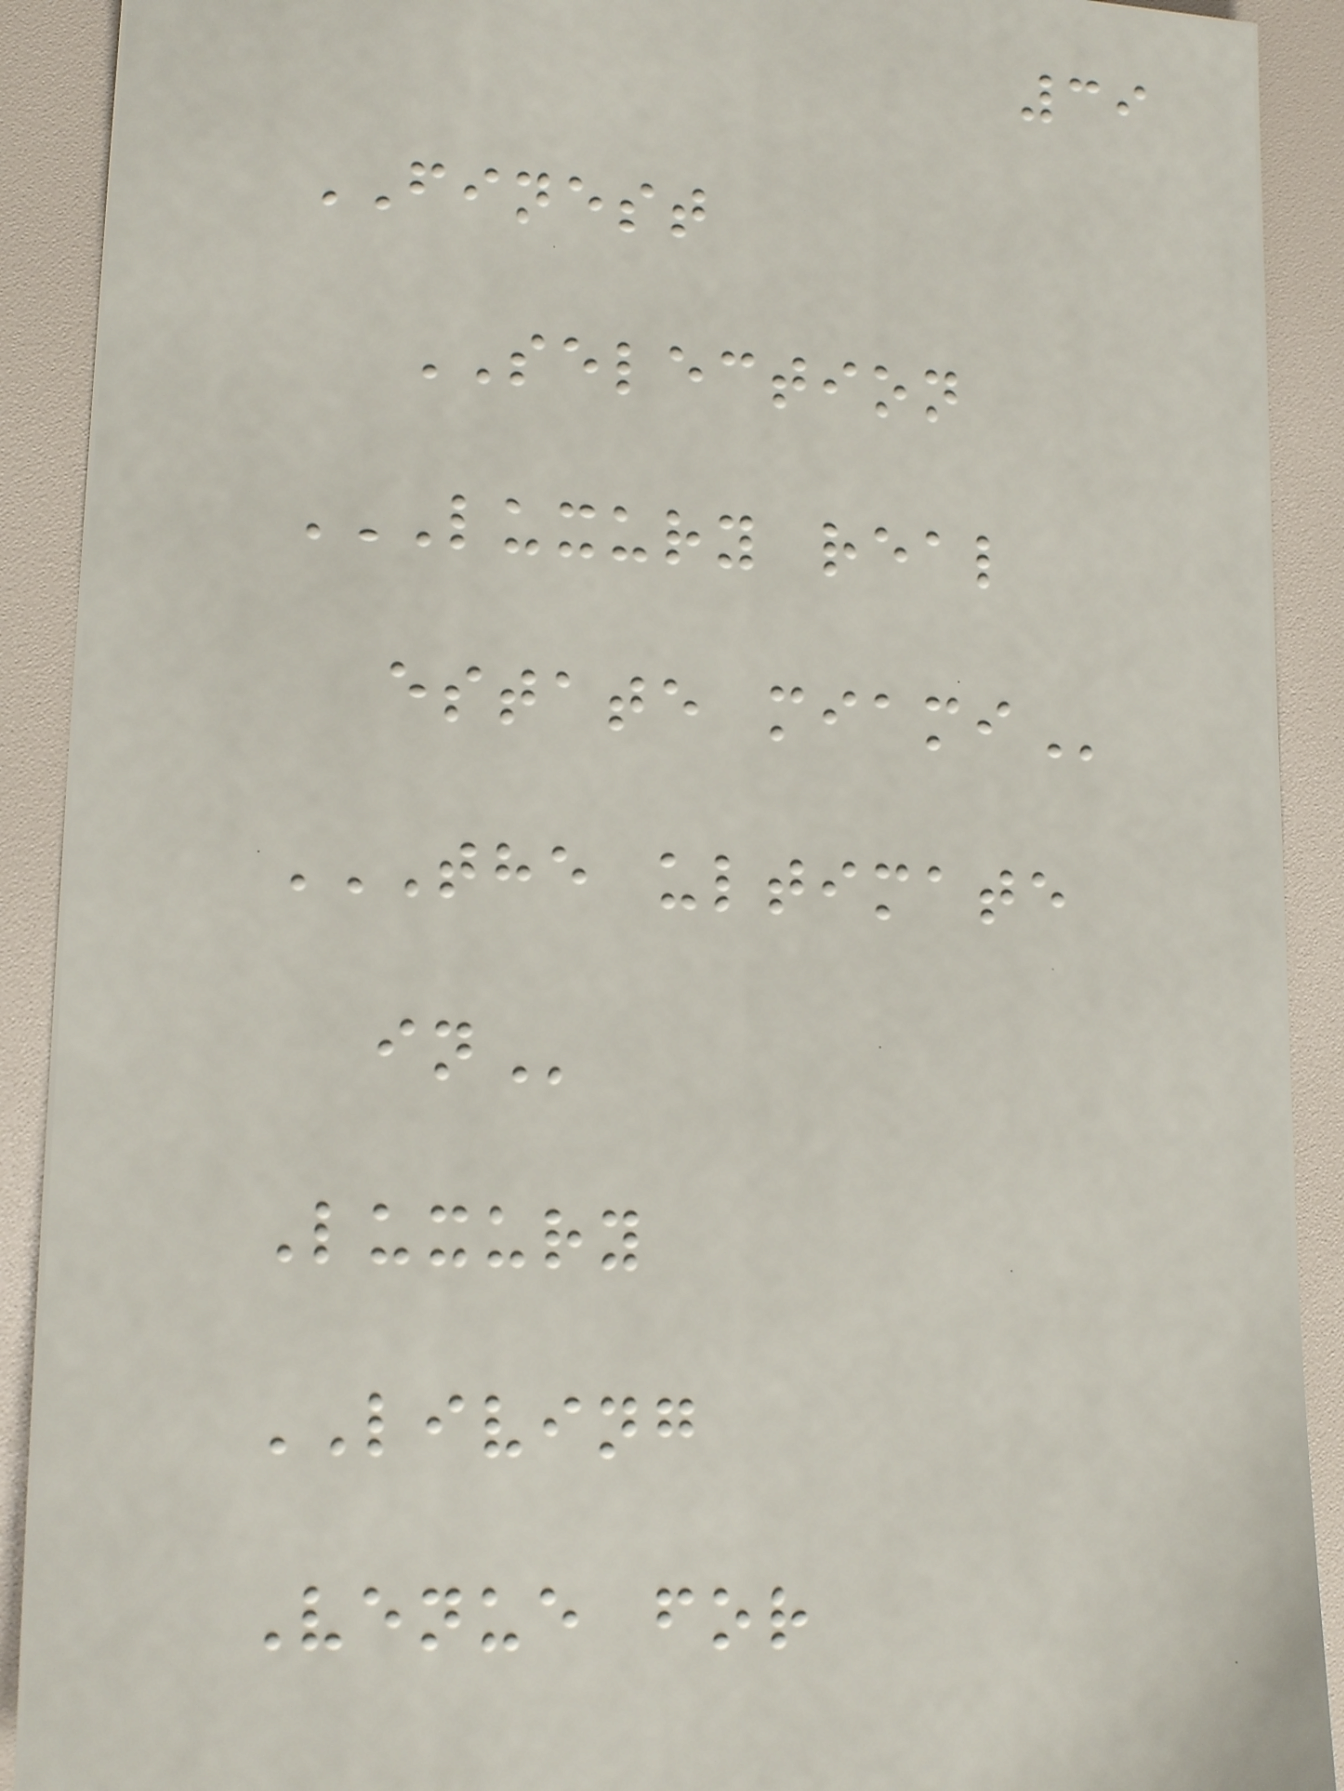39
FINEST
SELECTION
LUXURY REAL
ESTATE MIAMI
THE ULTIMATE
IN
Luxury
LIVING
Venue for
